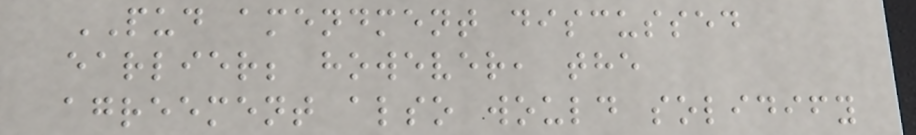PUD amendment discussed
earlier; however, the
agreement also would solidify
